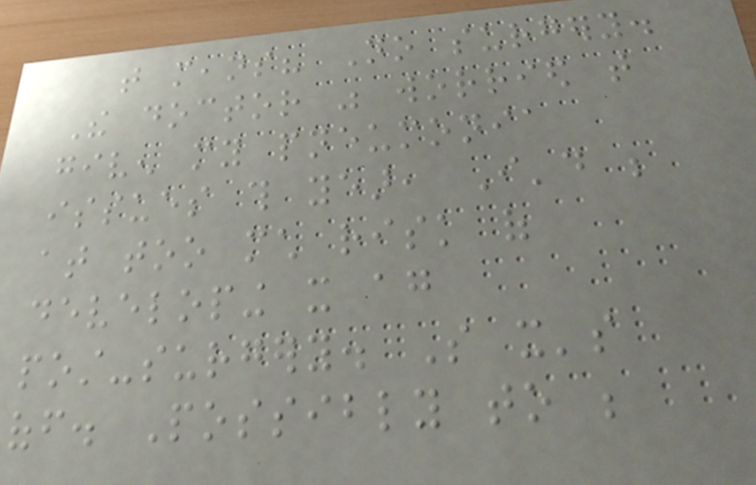that means? No surgery.
The doctor was worried that
given my pneumonia
issues this year, I'd be
at too much risk of
developing it again
post-surgery. So it's
off. Possibly to be
